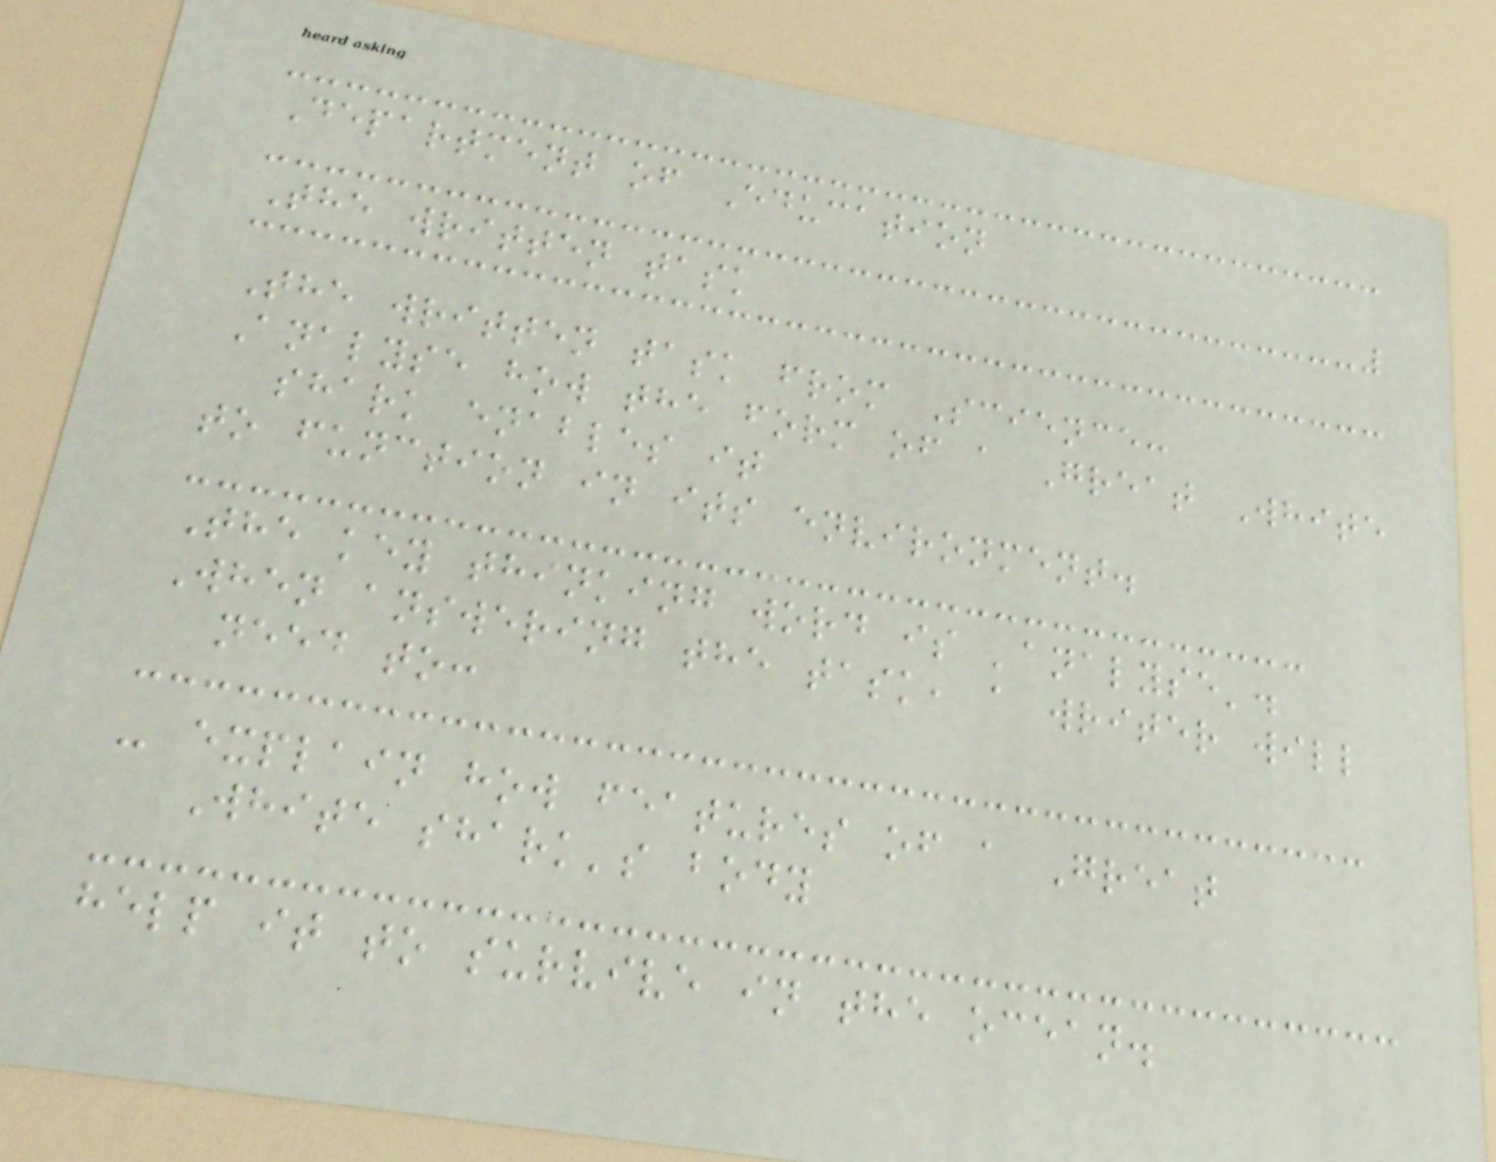Department of Education
The written task
The written task from Science:
Analyse how the form of a Great White
shark enables it
to function in its environment.
The key thinking word is 'analyse'.
When answering the task, a writer will
need to:
- explain how features of a Great
White shark's body
help it to survive in the ocean.
